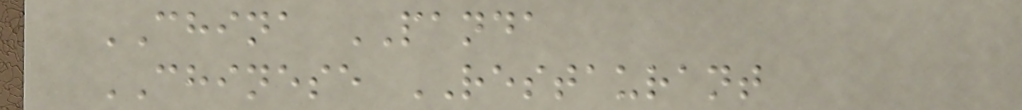CHINA PANDA
CHINESE RESTAURANT
